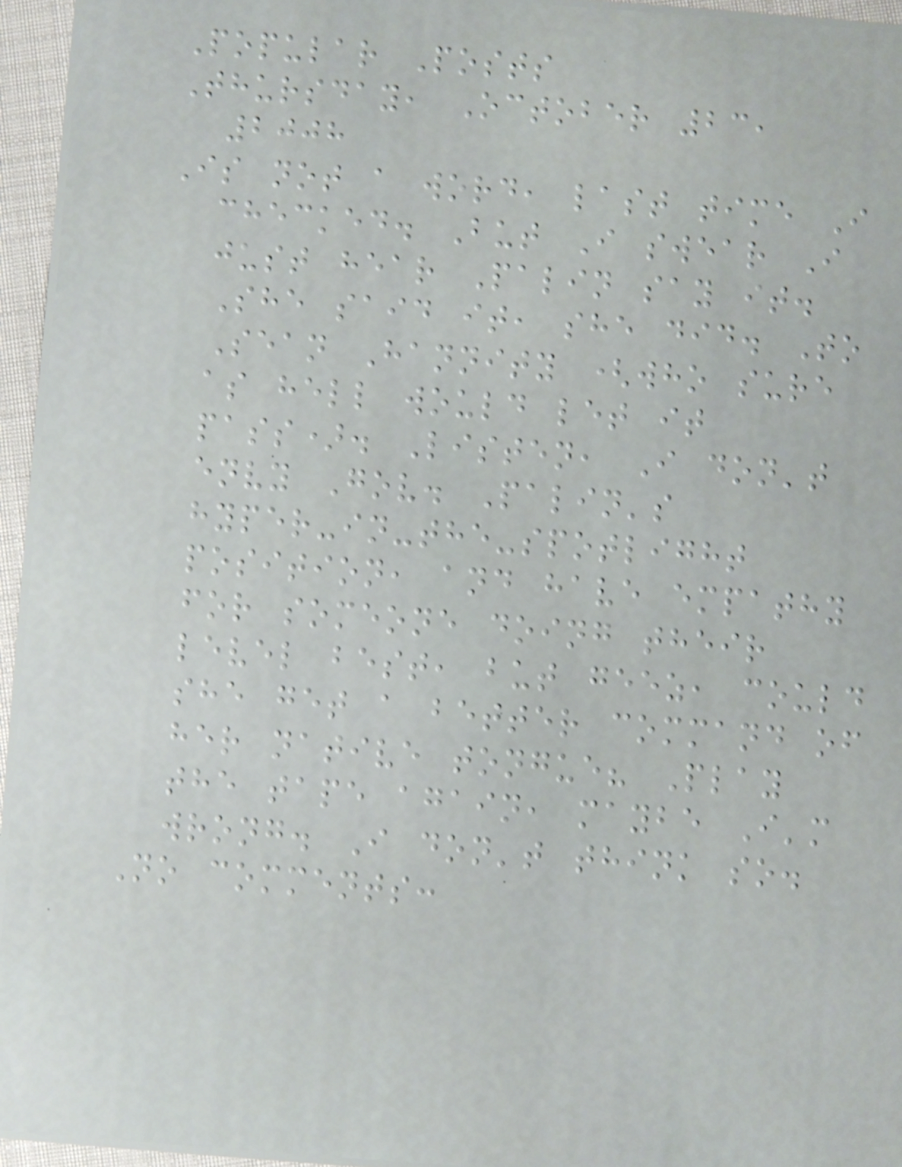Popular Posts
Thursday, October 23,
2008
Is not a word, last time I
checked. But I swear I
just hear Palin say it.
She said it, she did. To
Sean Hannity (who sure
as hell would let it
pass). Listen, I don't
envy Gov. Palin's
hyper-in-the-spotlight
position, and have empathy
for someone doing their
level best, but geez, could
she get a better command of
her native tongue? Play
the tape again, maybe I'm
wrong. I don't think so.
No comments:
